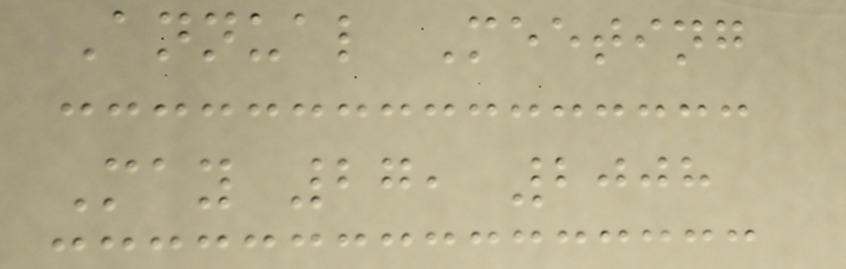Annual Meeting
May 27, 2008
